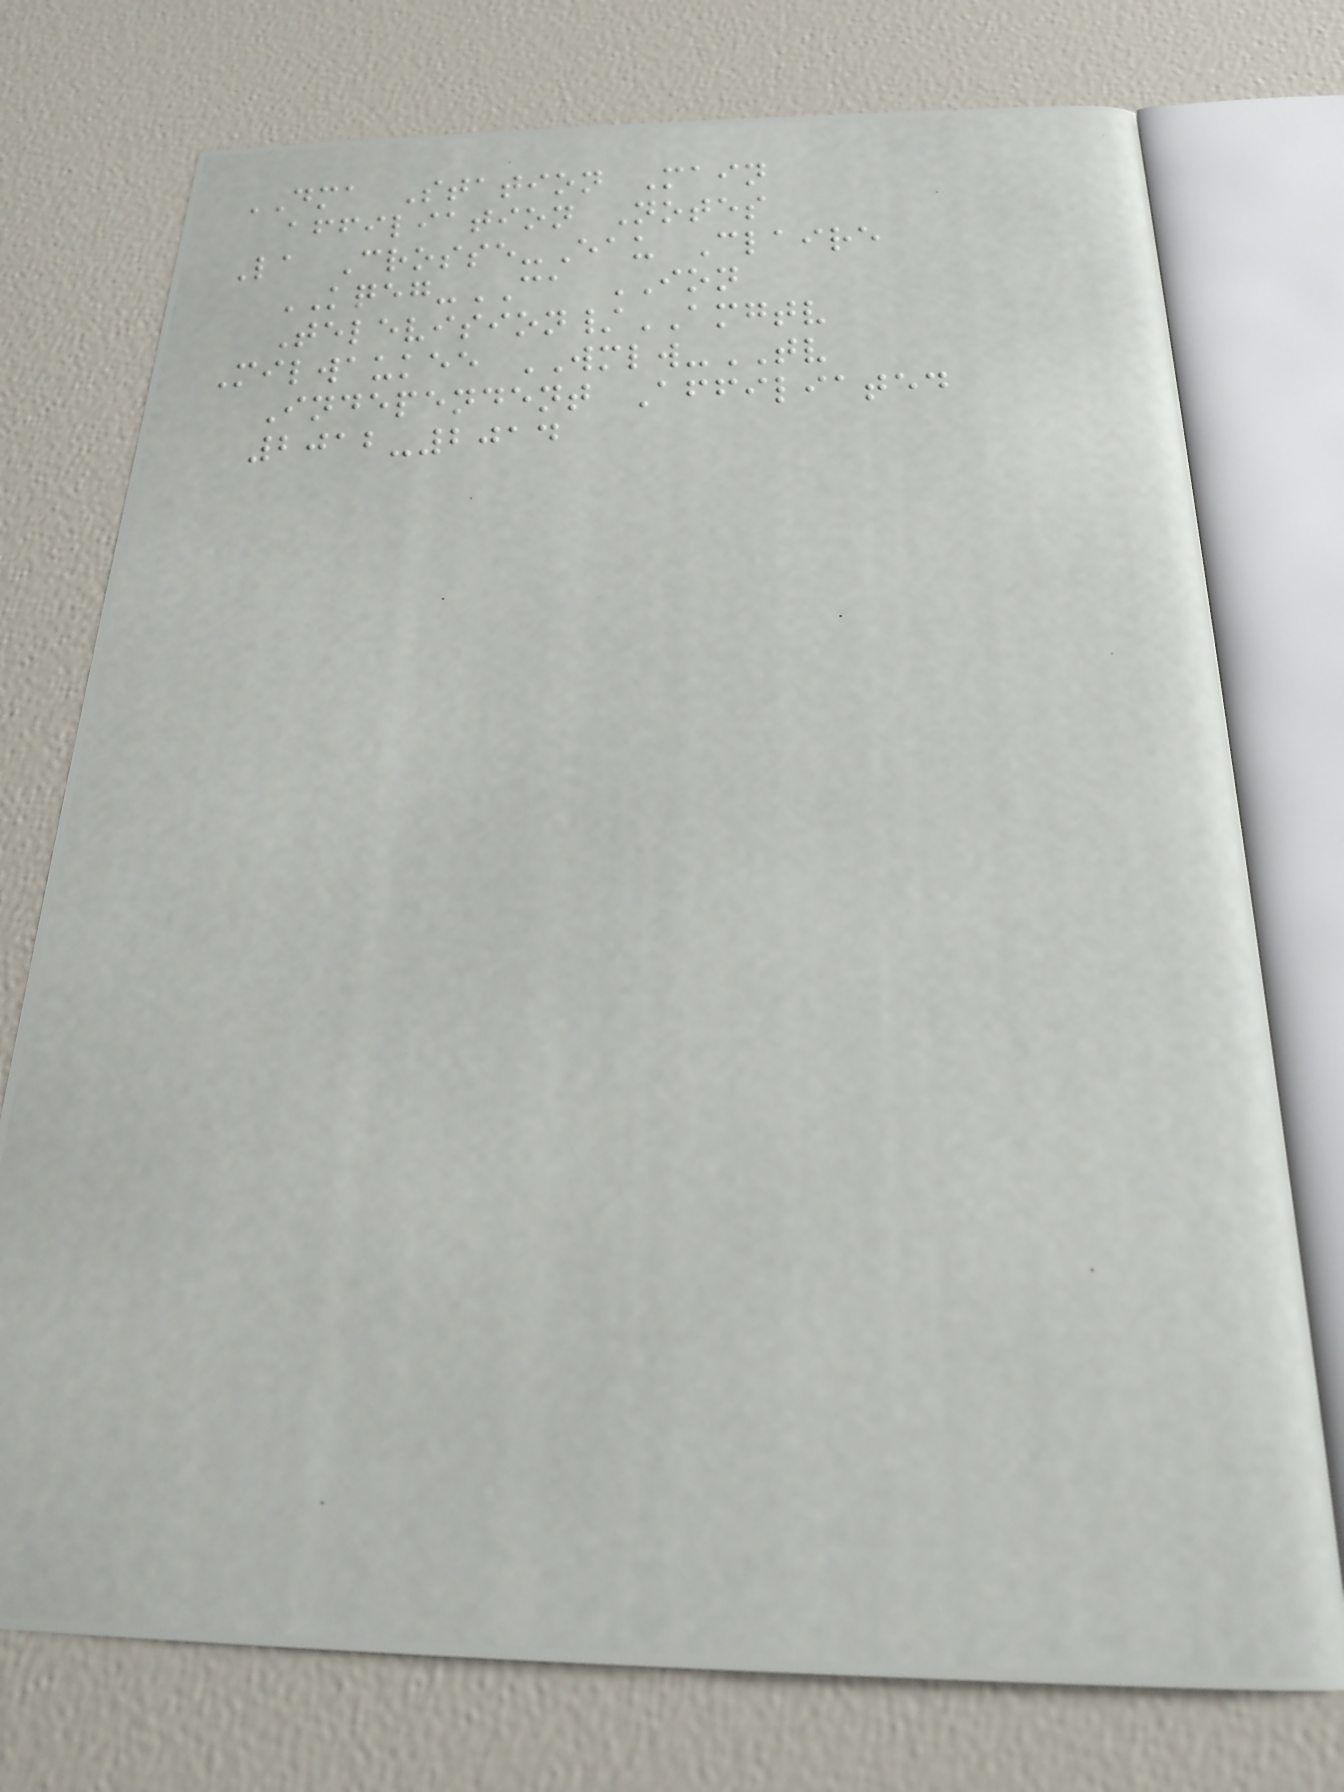DMA Station Main
affiliation Notes
La Crosse-Eau Claire
KQEG-CA ION
Television/AMGTV
Milwaukee WMLW-TV
Independent Affiliated
2012-2014
